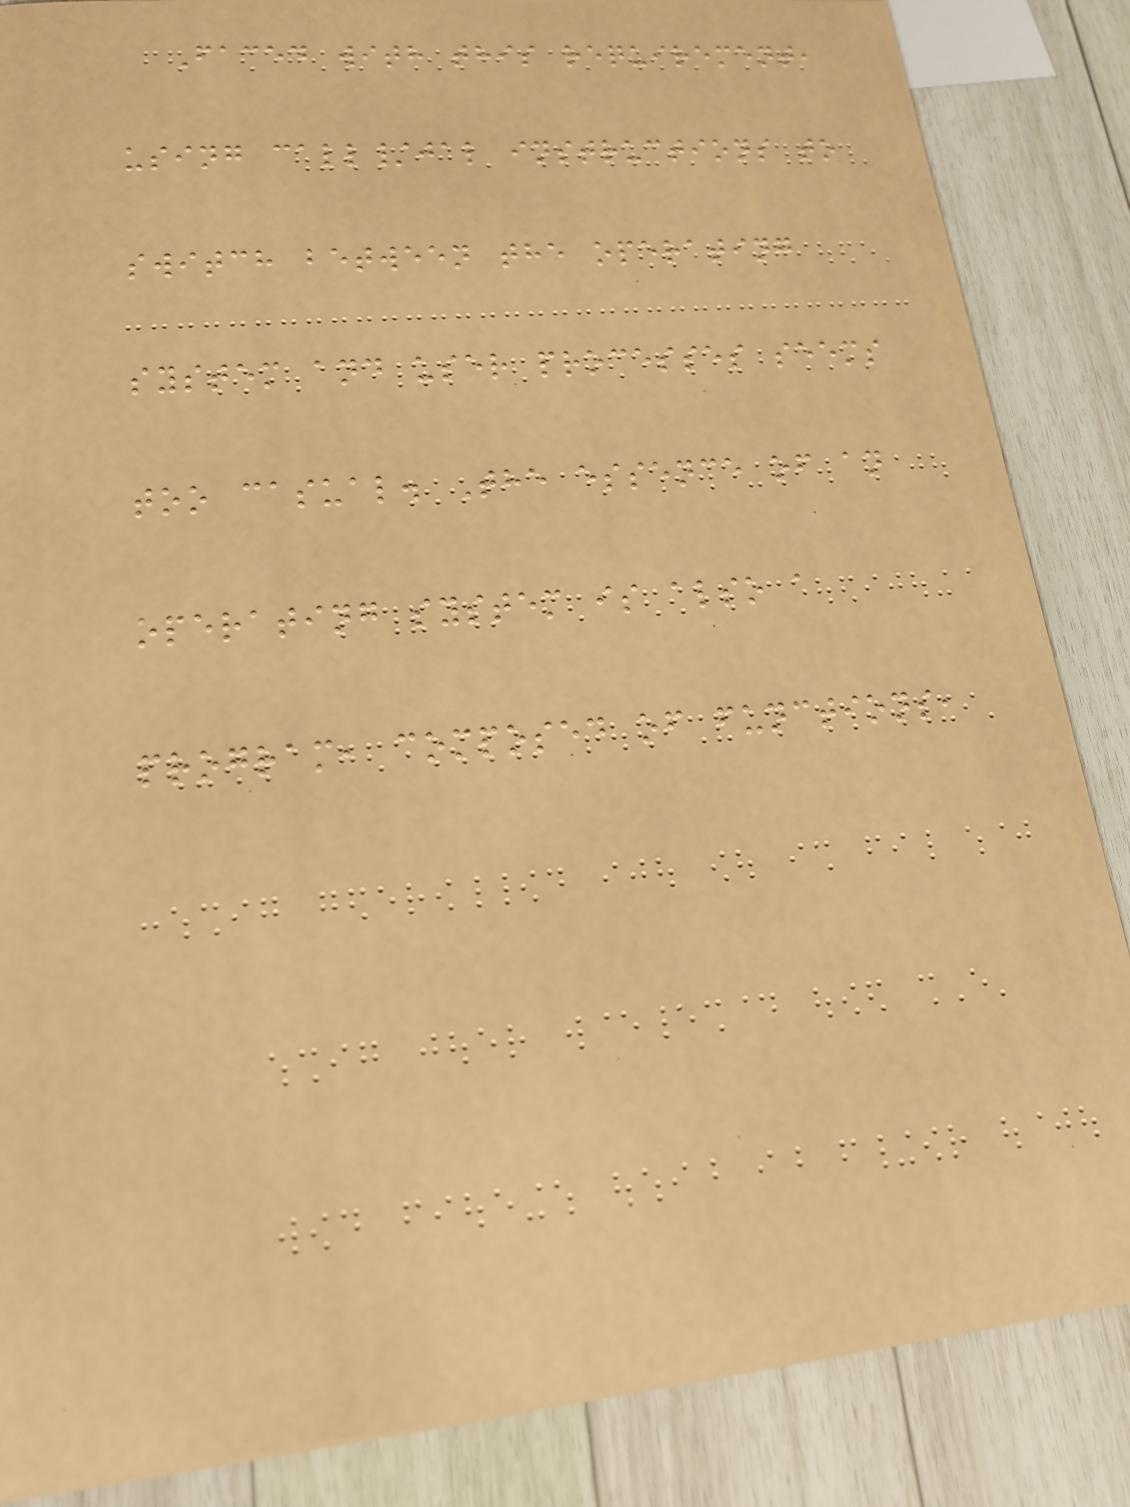Faced with this requirement,
using call/jal instructions to
switch between the operating
system and user processes seems
too casual. The essence of an
operating system is also a
program, composed of functions,
